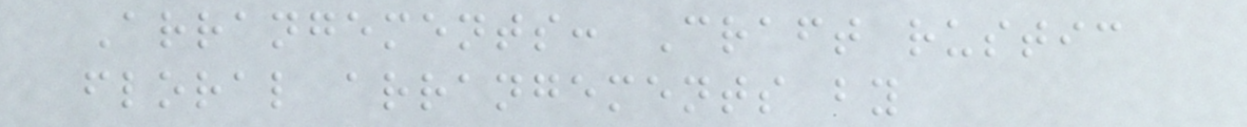Arrangements: Craft rustic
floral arrangements by
